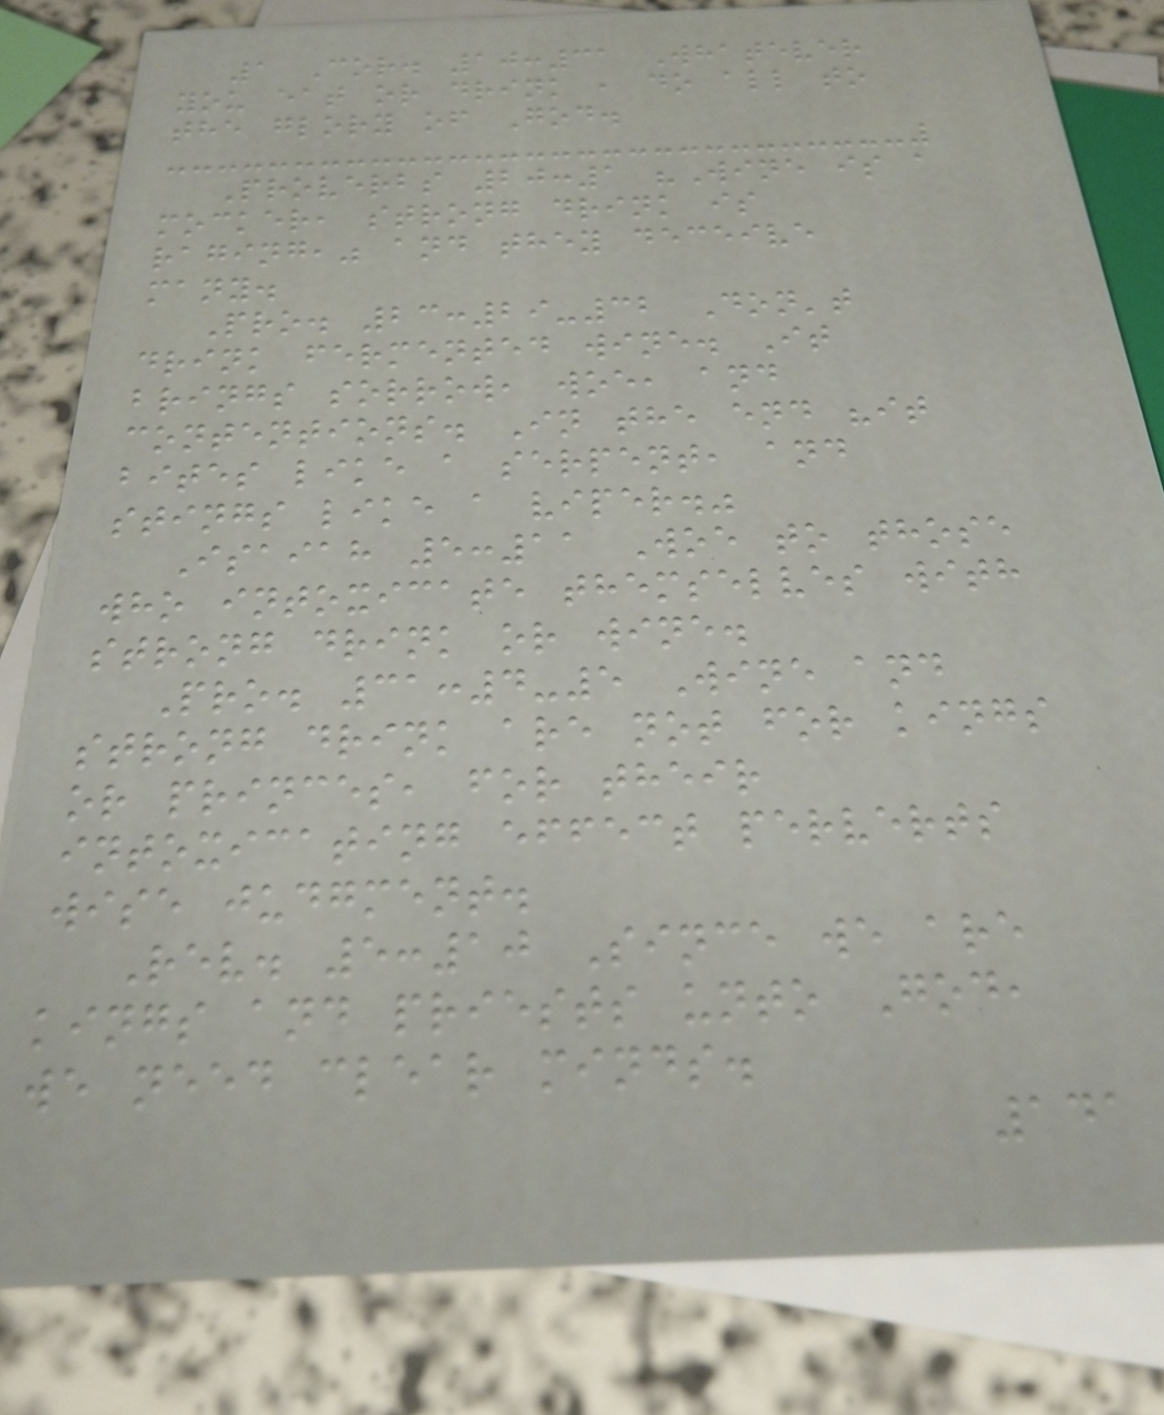1 Cor. 10:31 Whatever
you eat or drink , do all to
the glory of God.
Proverbs 20:1 "Wine is a
mocker, strong drink is
raging," and they deceive
many.
Pro. 23:29-32 Don't
drink fermented wine. It
brings sorrow, woe, and
contentions. In the end "it
bites like a serpent, and
stings like a viper."
Isaiah 5:11 Woe to those
who intoxicate themselves with
strong drink or wine.
Pro. 31:4-5 Wine and
strong drink are not for kings
or princes, for their
intoxicating effect perverts
wise judgment.
Rev. 5:10 Since we are
kings and priests unto God,
we need clear minds.
141
